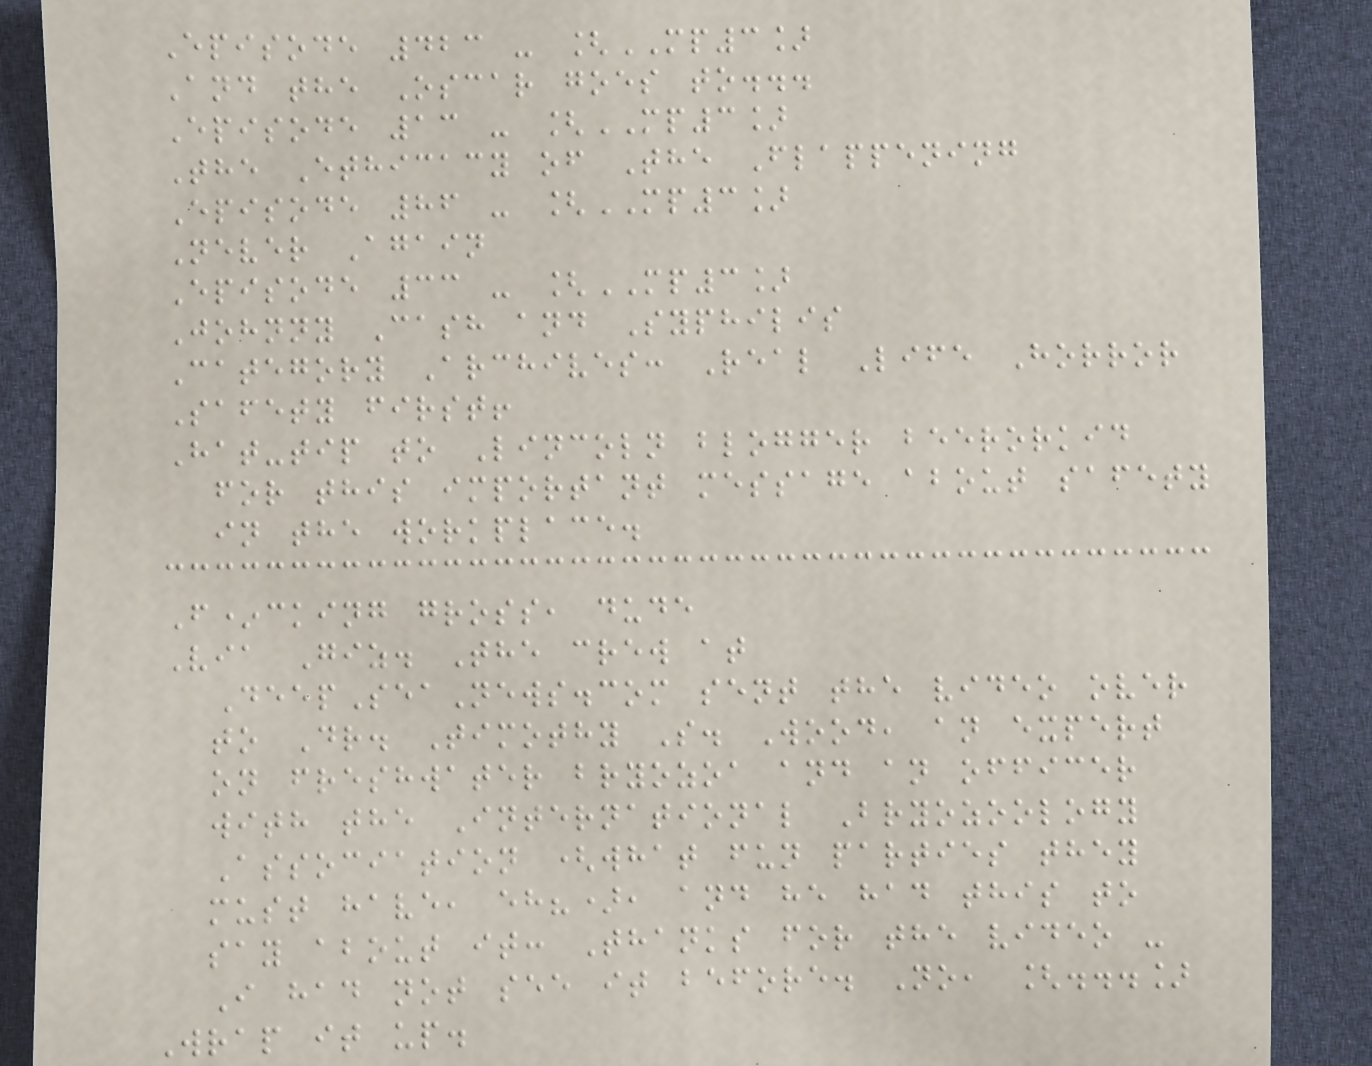Episode 423 - [MP3]
And the Oscar goes to...
Episode 13 - [MP3]
The Ethicacy of The Flappening
Episode 86 - [MP3]
Never Again
Episode 33 - [MP3]
Johnny Cash and Syphilis
Category Archives: Real Life Horror
Safety first!
Hat-tip to Lincoln blogger beerorkid
for this important message about safety
in the workplace.
F*cking gross, dude
Via Giz. The crew at
DeepSeaNews.com sent the video over
to Dr. Timothy S. Wood, an expert
on freshwater bryozoa and an officer
with the International Bryozoology
Association (what fun parties they
must have, eh?), and he had this to
say about it: Thanks for the video -
I had not see it before. No, [...]
Wrap it up.
